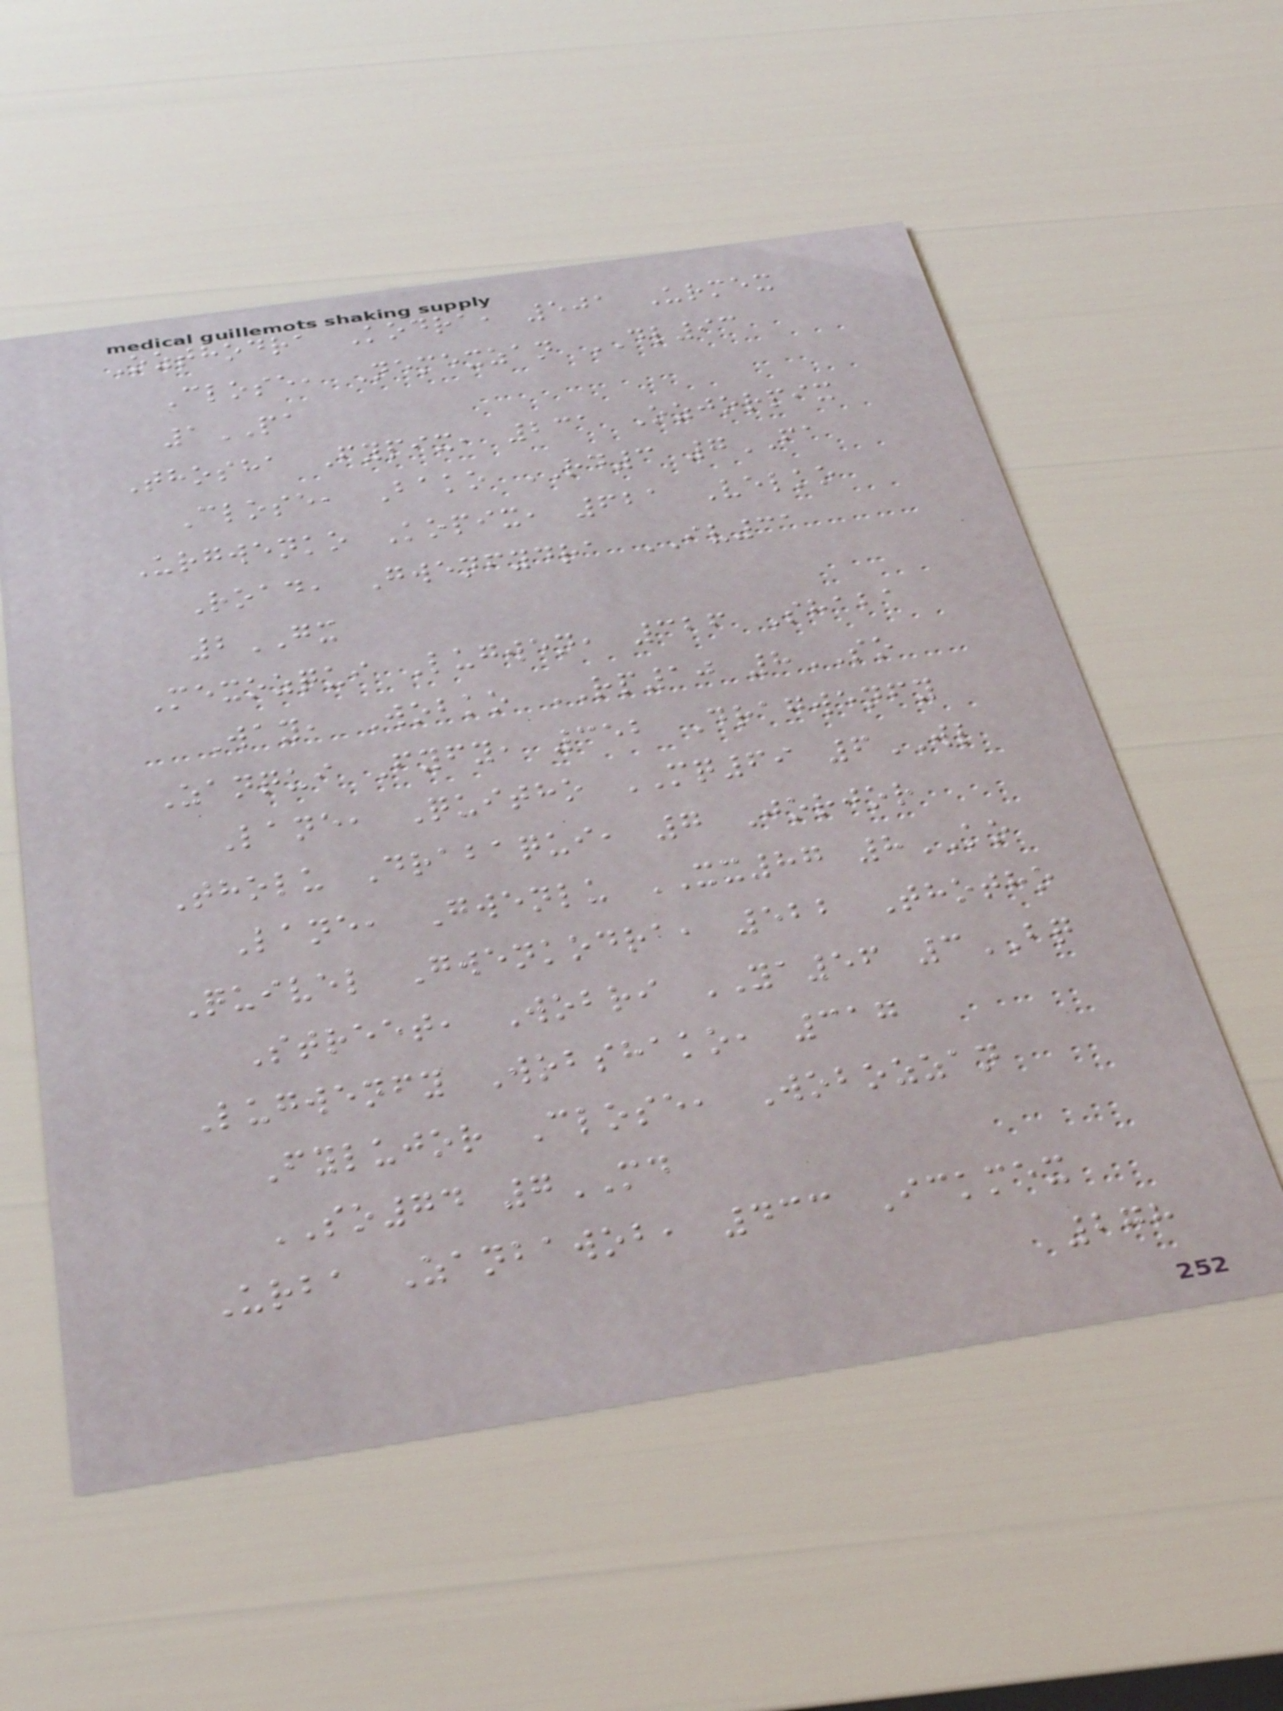Ozthodra Kodra, 501 Urmex
Close, Nemexzan DL93
1PA
Thosha Fypix, 231 Ozjorpix
Close, Bako RD3 7FA
Urgwenko Kopix, 621 Velko
Road, Gwenfydra IV31
2GX
Mexozqui Lugwen, 326 Shaba
Way, Wobko RP10 8SO
Zanqui Fyfy, 352 Dragwenfy
Lane, Quitho MQ69 6WL
Tholu Drabaqui, 7 Jorjor
Lane, Gwenlu XX87 8KO
Quivel Gwenkodra, 522 Thotho
Street, Wobri YA56 3BQ
Lugwenfy Wobshako, 317
Fylujor Close, Wobozzan
SO74 7MD
Urba Zanbawob, 433 Ickmex
278
